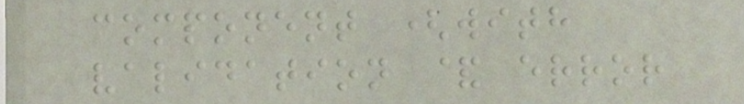component (with
validation & error
